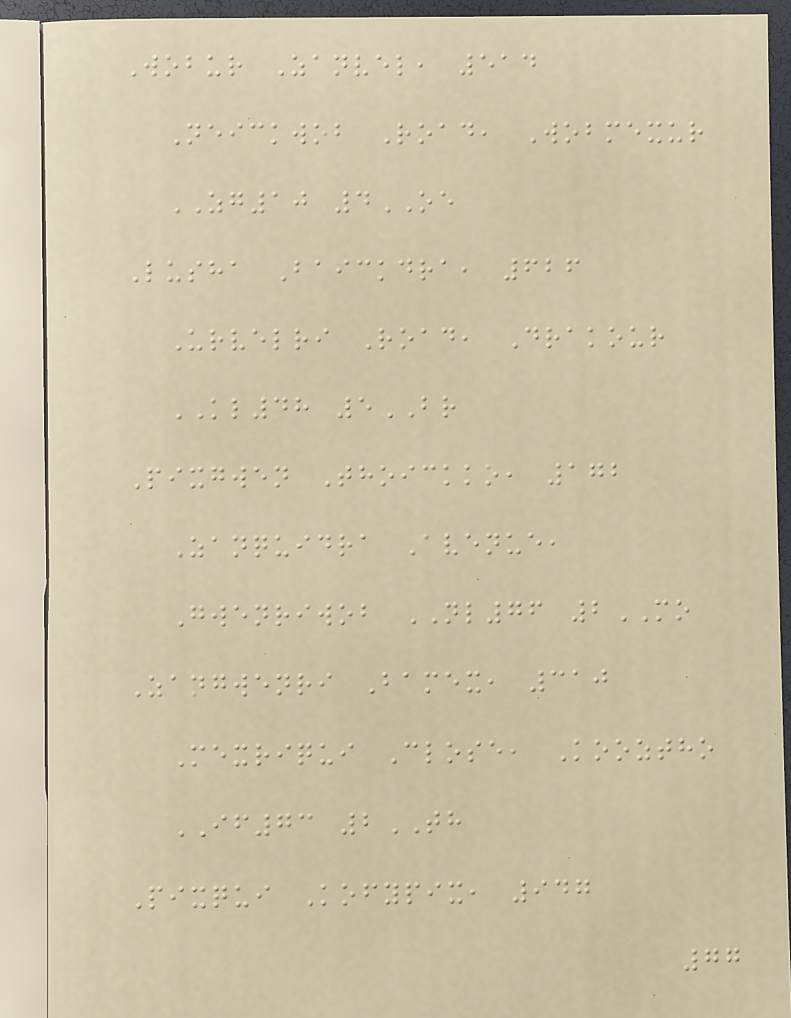Wobur Zanvel, 514
Neickwob Road, Wobmexur
ZG10 4OE
Lusha Baickdra, 626
Urvelri Road, Drakour
KL48 5BR
Pixgwen Thoickko, 172
Zanquidra Avenue,
Gwenriwob NL76 2MO
Zangwenri Bamex, 310
Mexriqui Close, Kooztho
IF73 2TH
Pixqui Kofypix, 947
77
